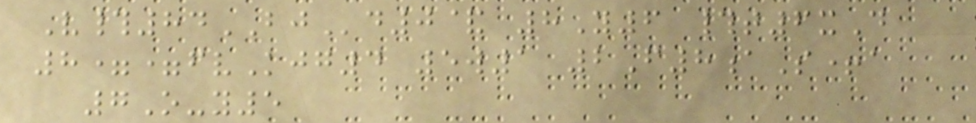V#84BJd0& 8Y6 #t6xD
8==fvKjg4 5w1 2F8aS+a
7O-y5
